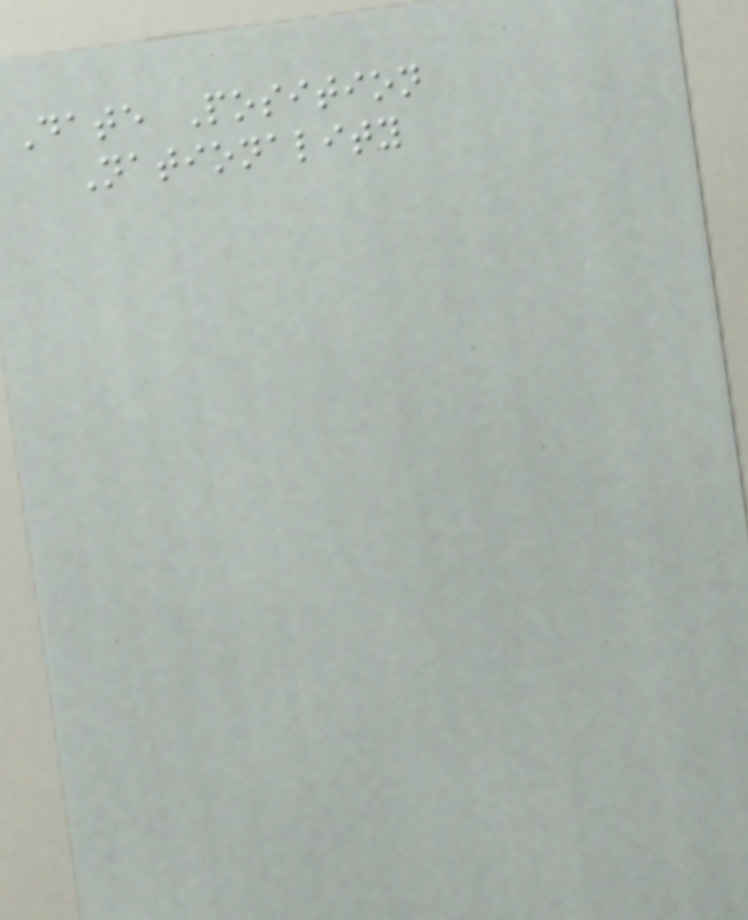Date Position
Nationality
